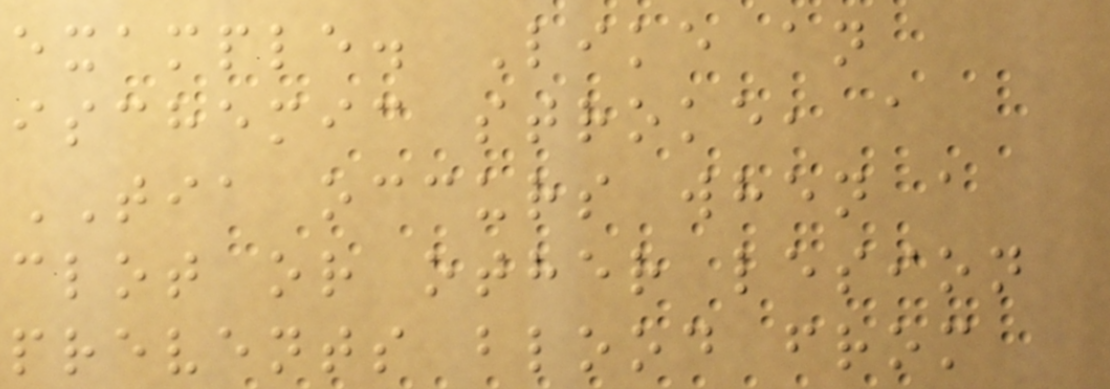example. Like an
ischemic stroke, a
TIA occurs when a
clot or other lesion
prevents blood from
